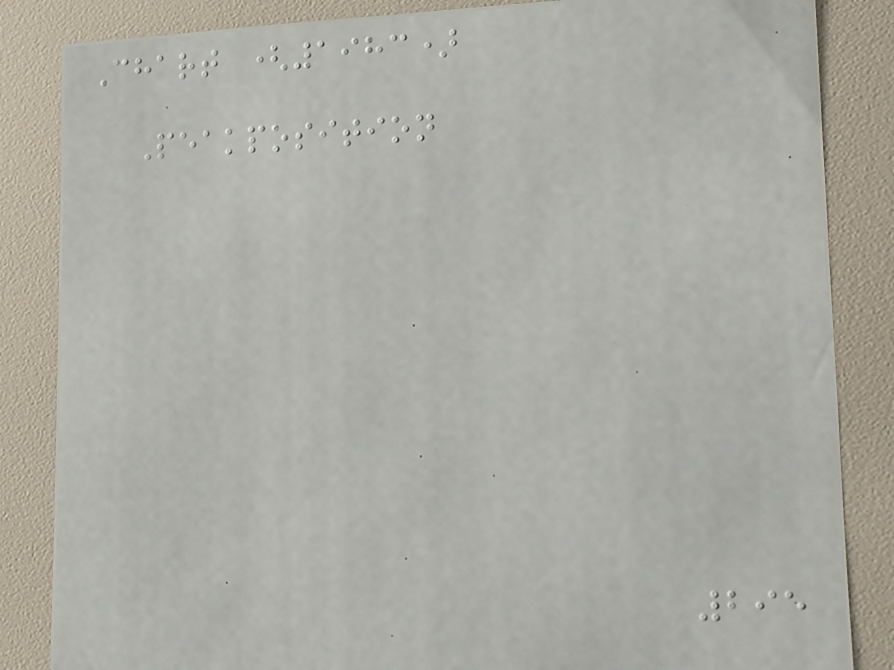Chart (1983)
Peakposition
295
